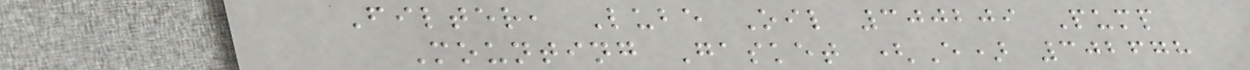Filter, Lube Oil 300209 Pump
Mounting Gasket (E) 302678
